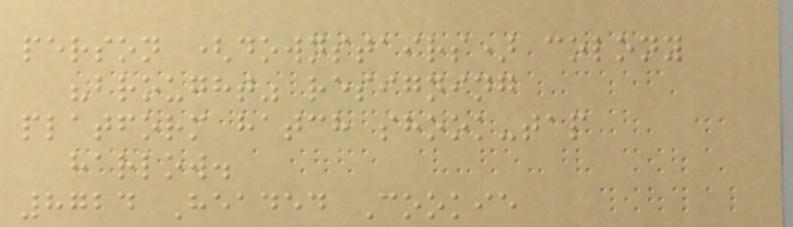person (downstairs) colony
"brought" resigning
platform hatch shook-tap
harlow.
8724 Headed Cookie
